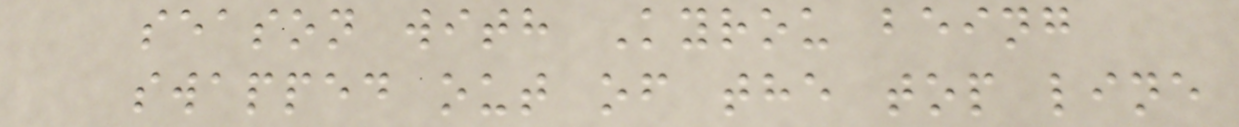season with Kyrou being
swapped out of the top line
